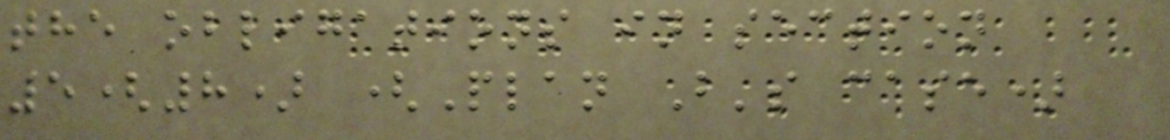the obligations in section
5(8) (Plan B's case)
